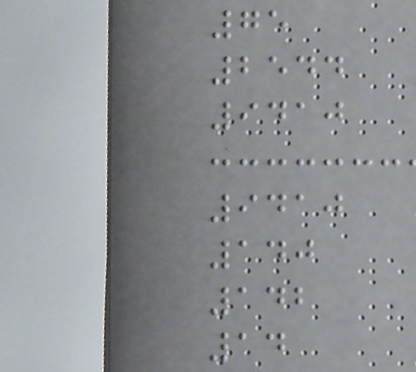75
2544
9410
9410
140
142
14
